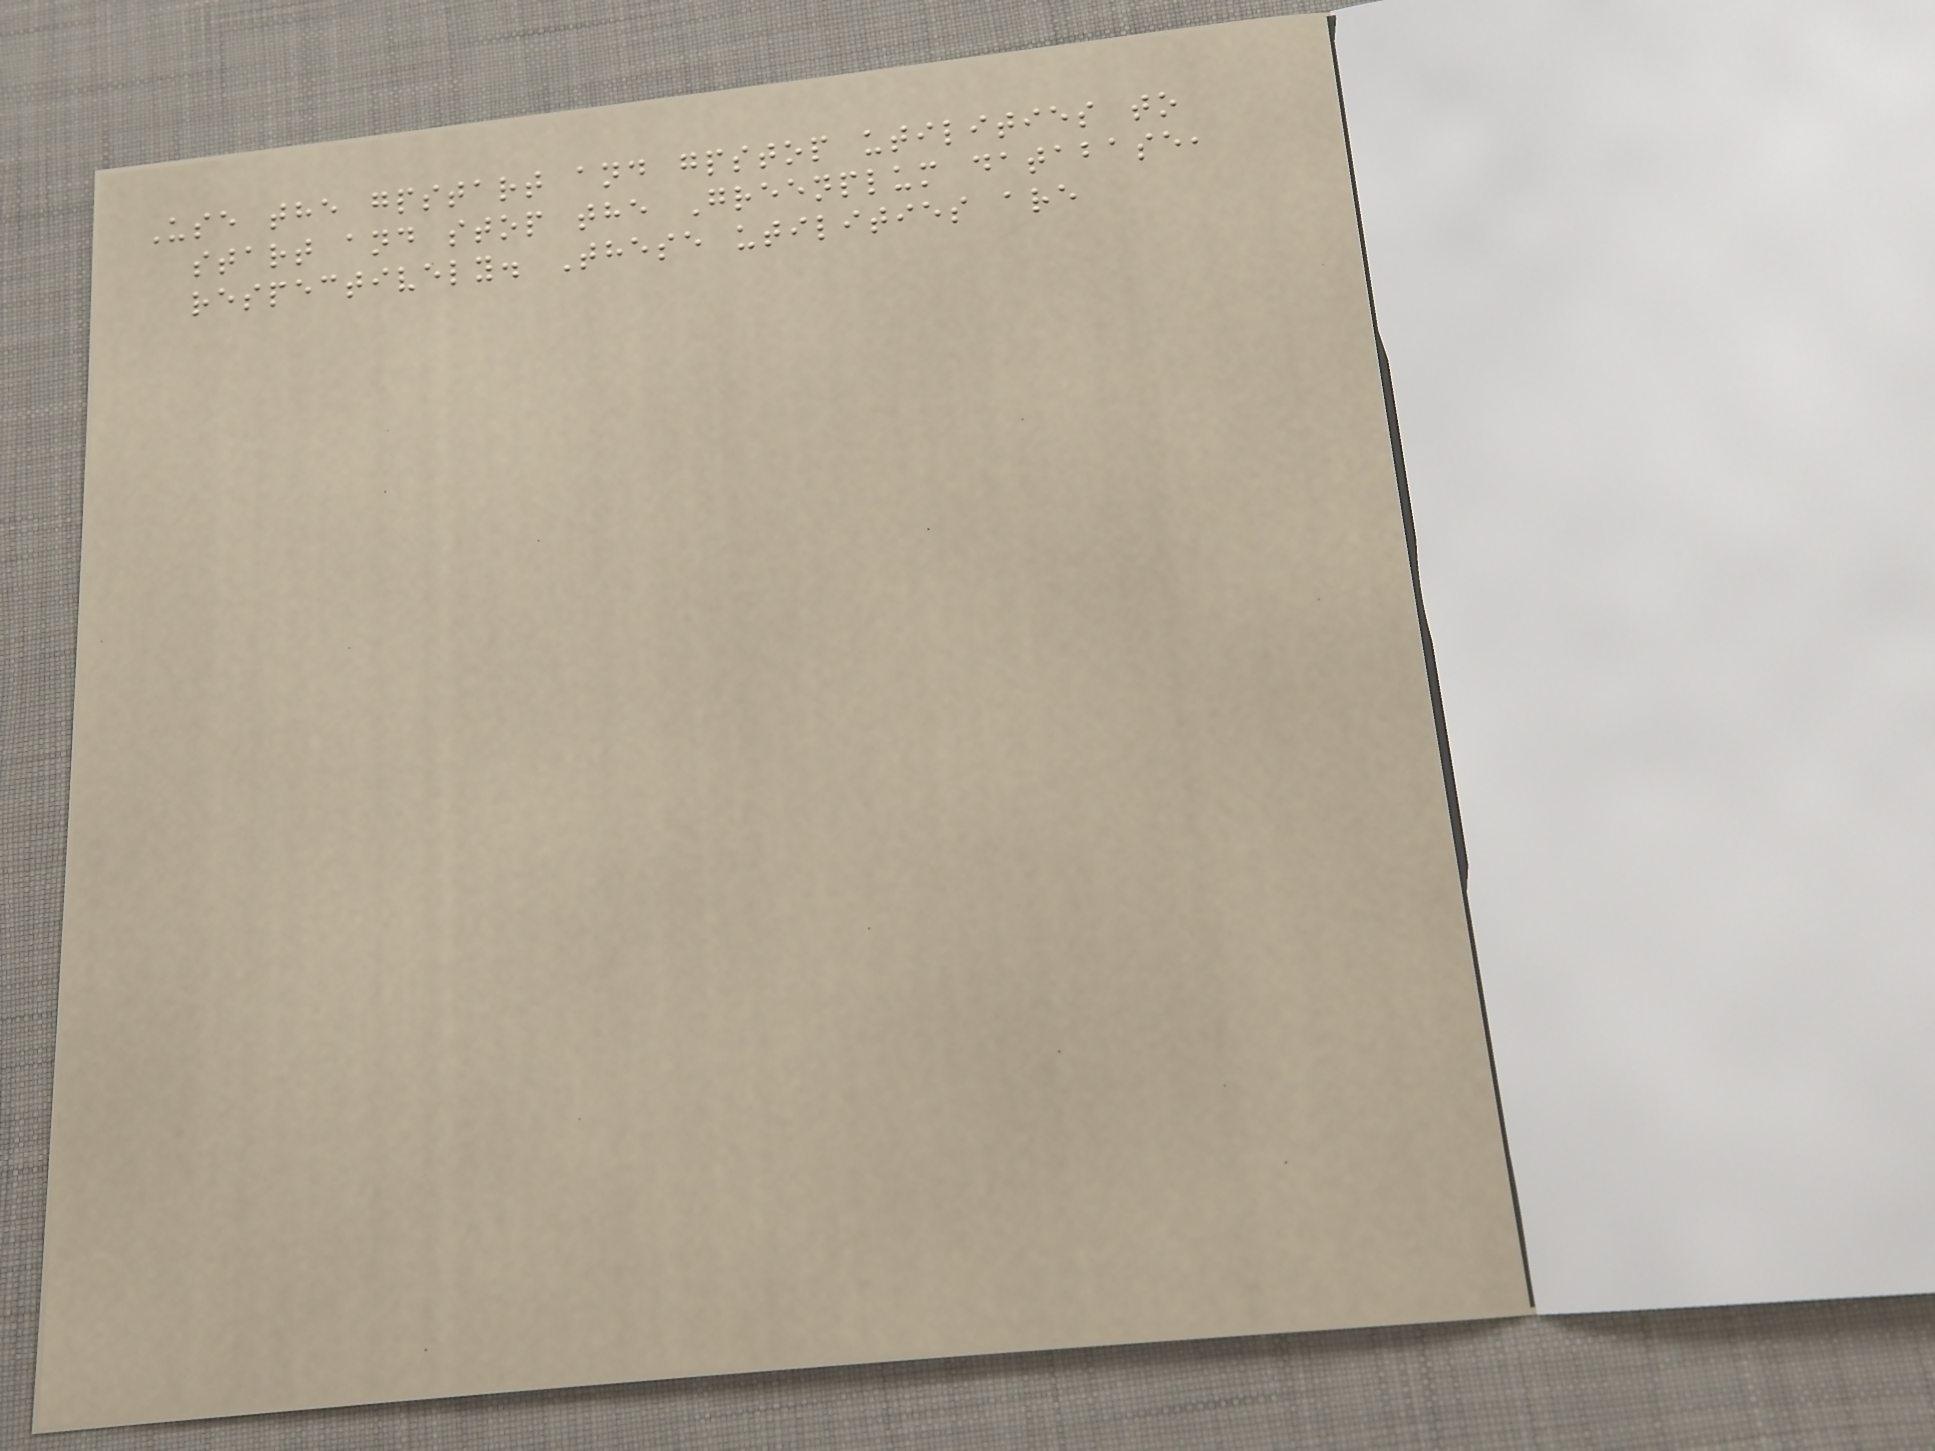Use the gpstart and gpstop utilities to
start and stop the Greenplum database,
respectively. These utilities are
